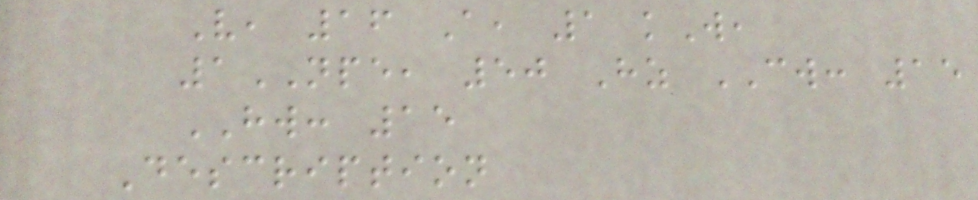V, 16 A, 1 kW,
1NPE, 50 Hz CW: 15
HW: 15
Description
